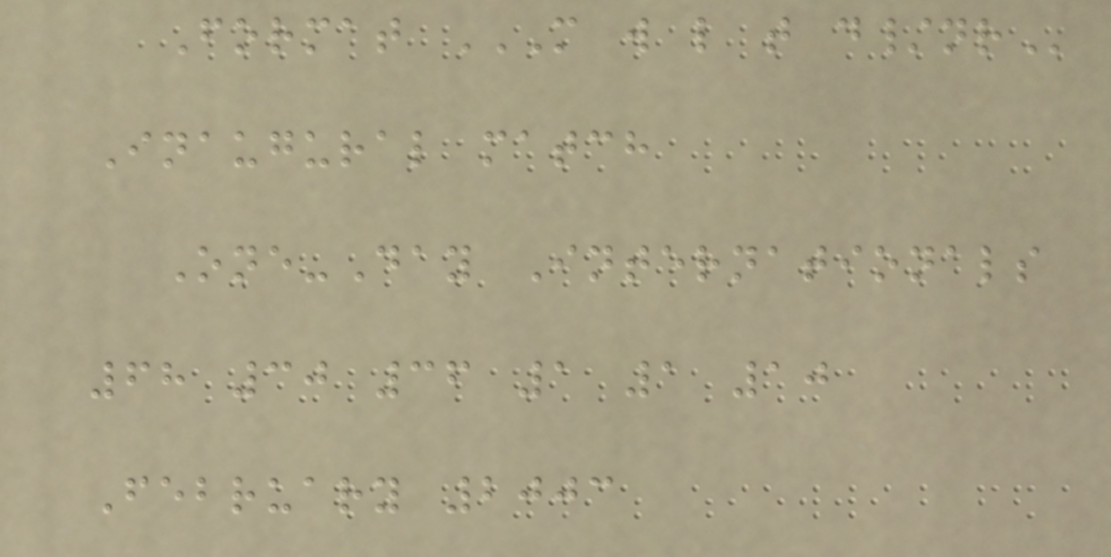Format M W L T D/NR
Inaugural match
One-Day Internationals
68 30 36 1 1 10
February 2003
